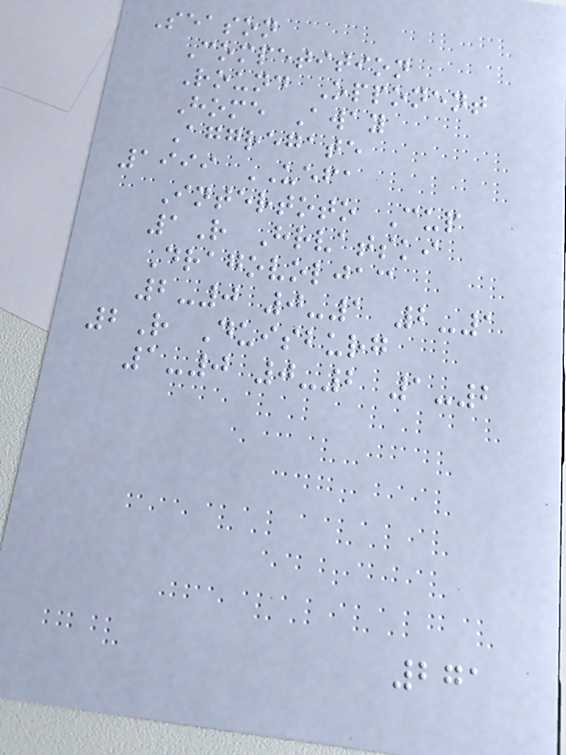Season
Competition
Round Opponent
Home Away
Aggregate
1999 UEFA
Intertoto Cup
1R Hrvatski
Dragovoljac
2-0 0-1 2-1
2R Duisburg
1-0 0-2 1-2
271
